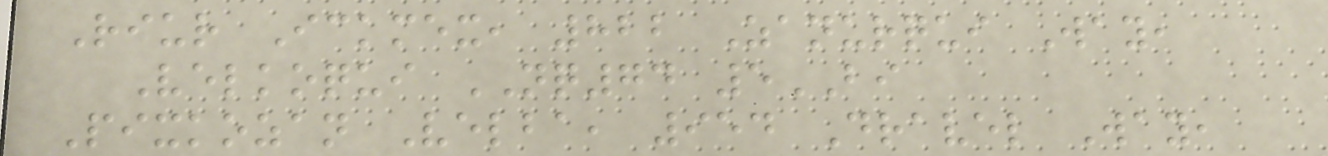Riur Ickmex, 822 Zanurqui Way,
Velkoqui NQ74 5BI
Pixkozan Velba, 954 Dravel Way,
